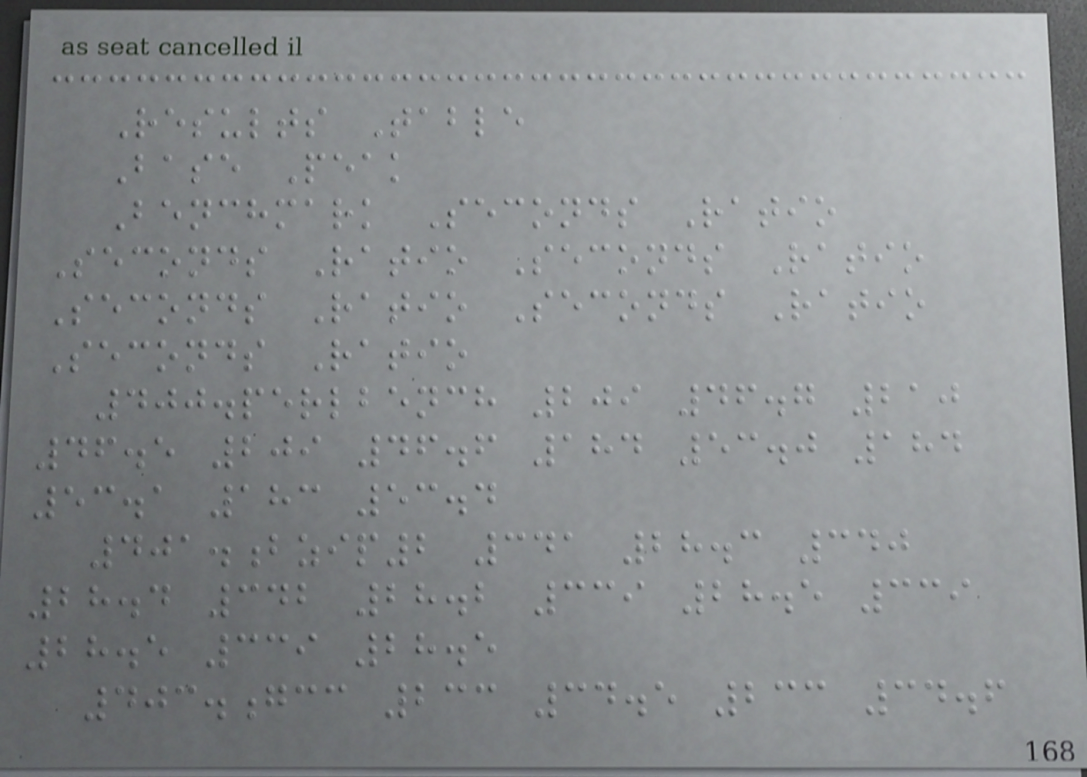Results Table
Base Peak
Benchmark Seconds Ratio
Seconds Ratio Seconds Ratio
Seconds Ratio Seconds Ratio
Seconds Ratio
400.perlbench 209 46.7 210
46.5 209 46.6 184 53.0 184
53.1 183 53.4
401.bzip2 341 28.3 340
28.4 342 28.2 339 28.5 339
28.5 339 28.5
403.gcc 233 34.5 233 34.6
